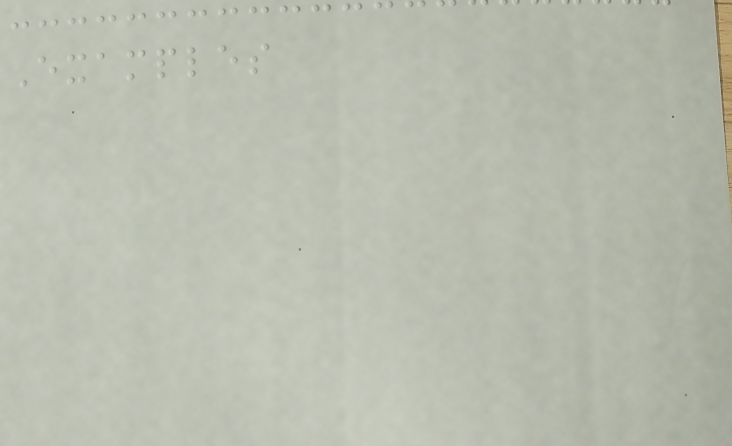Examples
